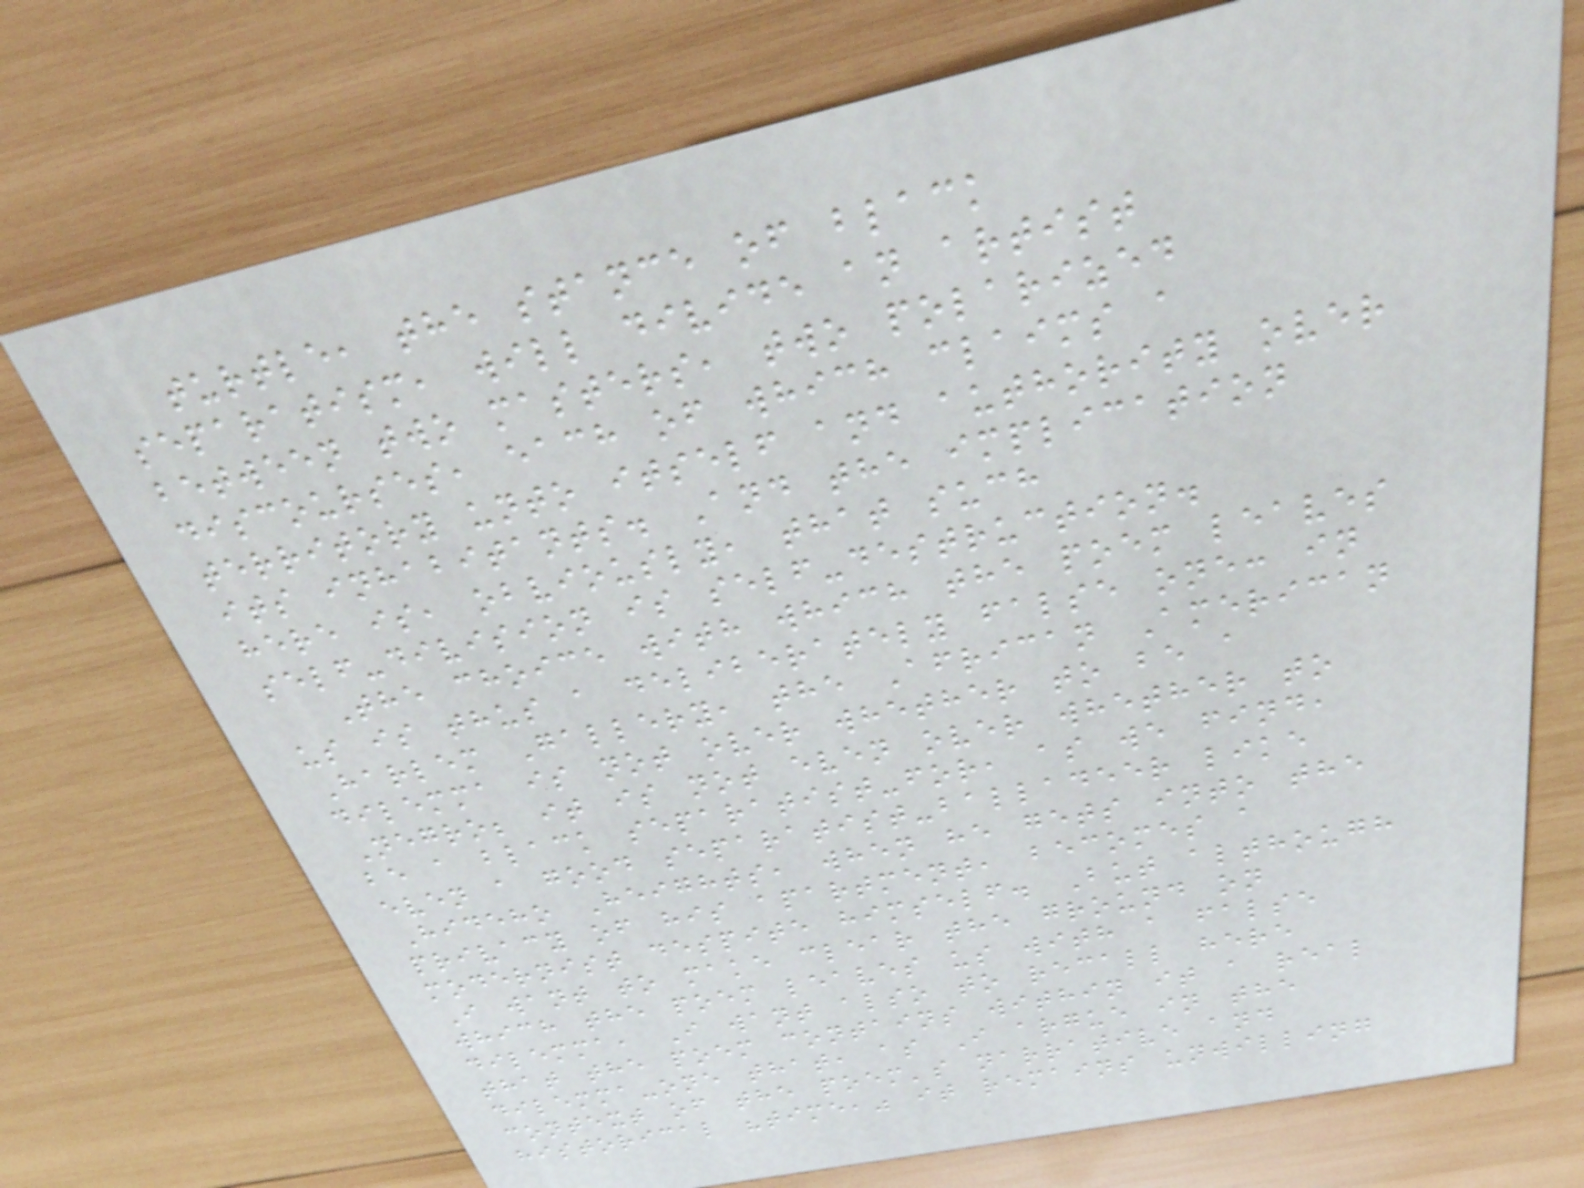turtle, the stance of black
separatism, will divide an artist
between two masters, two polarized
discourses, each of which claims a
territory unto itself and authority over
its inhabitants. And the implication
here is, obviously, that such
self-division is self-destruction.
The choice with which the poem leaves
us is thus a deliberately false one: in
Harlem Gallery, the African American
dilemma is not over whether to be a
Negro; it is not even over whether to
be a black separatist-for, as we find,
even a good separatist-balladeer like
Hideho Heights, when he gets into the
privacy of his apartment, becomes a
modernist despite himself. But although
I want to make clear the ground on
which the poem leaves us with a false
dilemma, I want also to recall here
that the poem contains within it a real
dilemma-one that, as I argue in the
context of the poem's narrative and
historical "time," it remains unwilling
